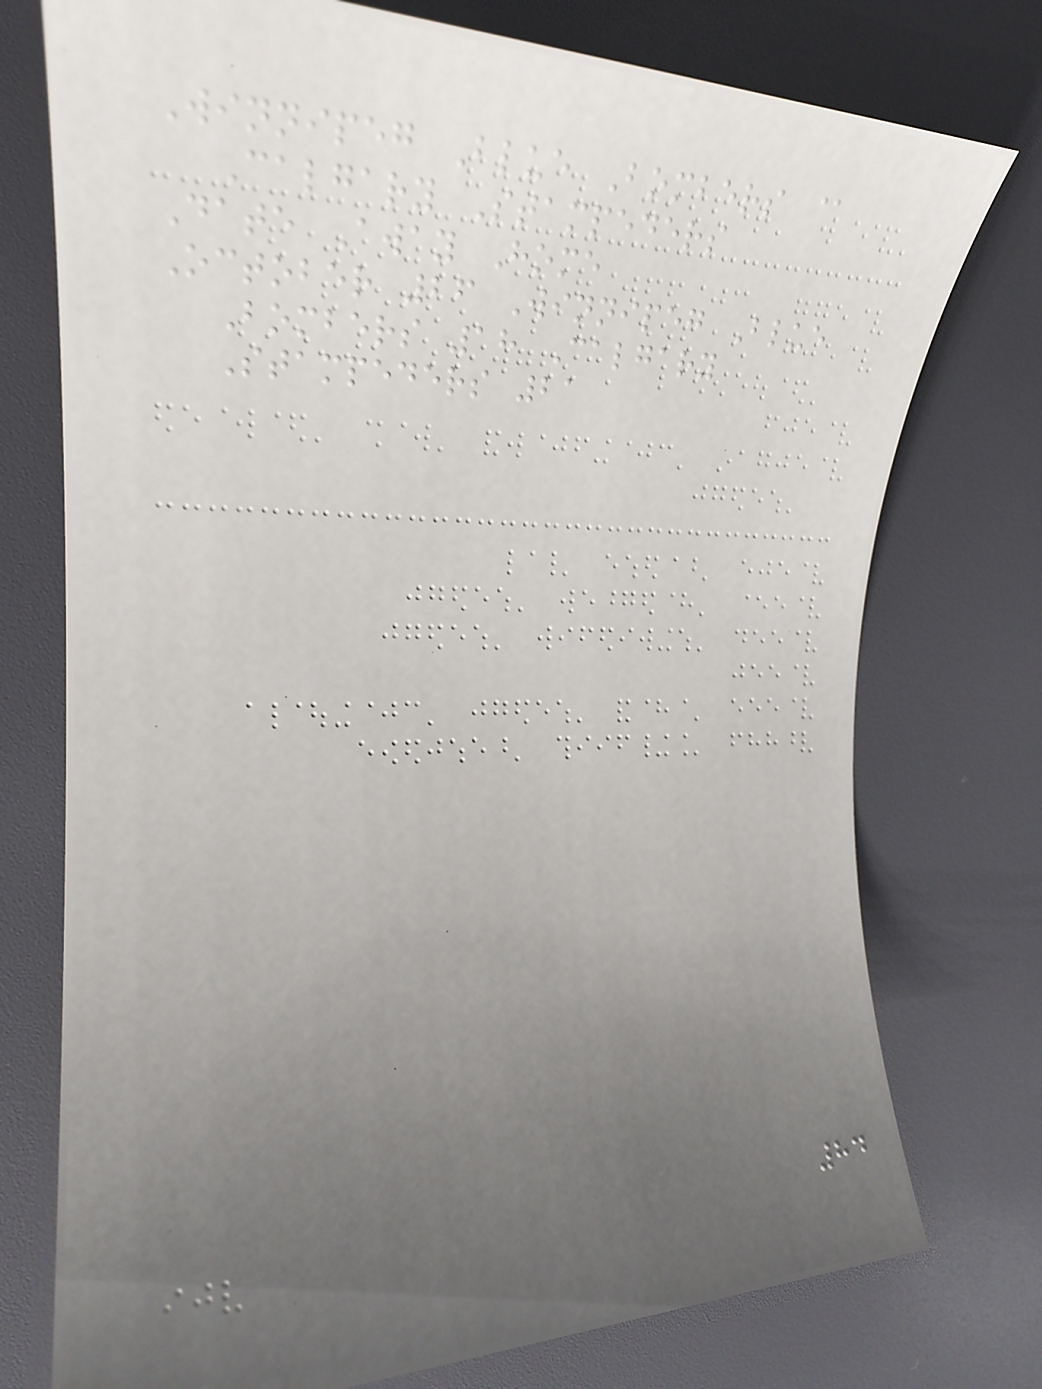Winnipeg Blue Bombers @
Calgary Stampeders
Date Away Home
October 26 Winnipeg Blue
Bombers 18 Calgary
Stampeders 21
84
